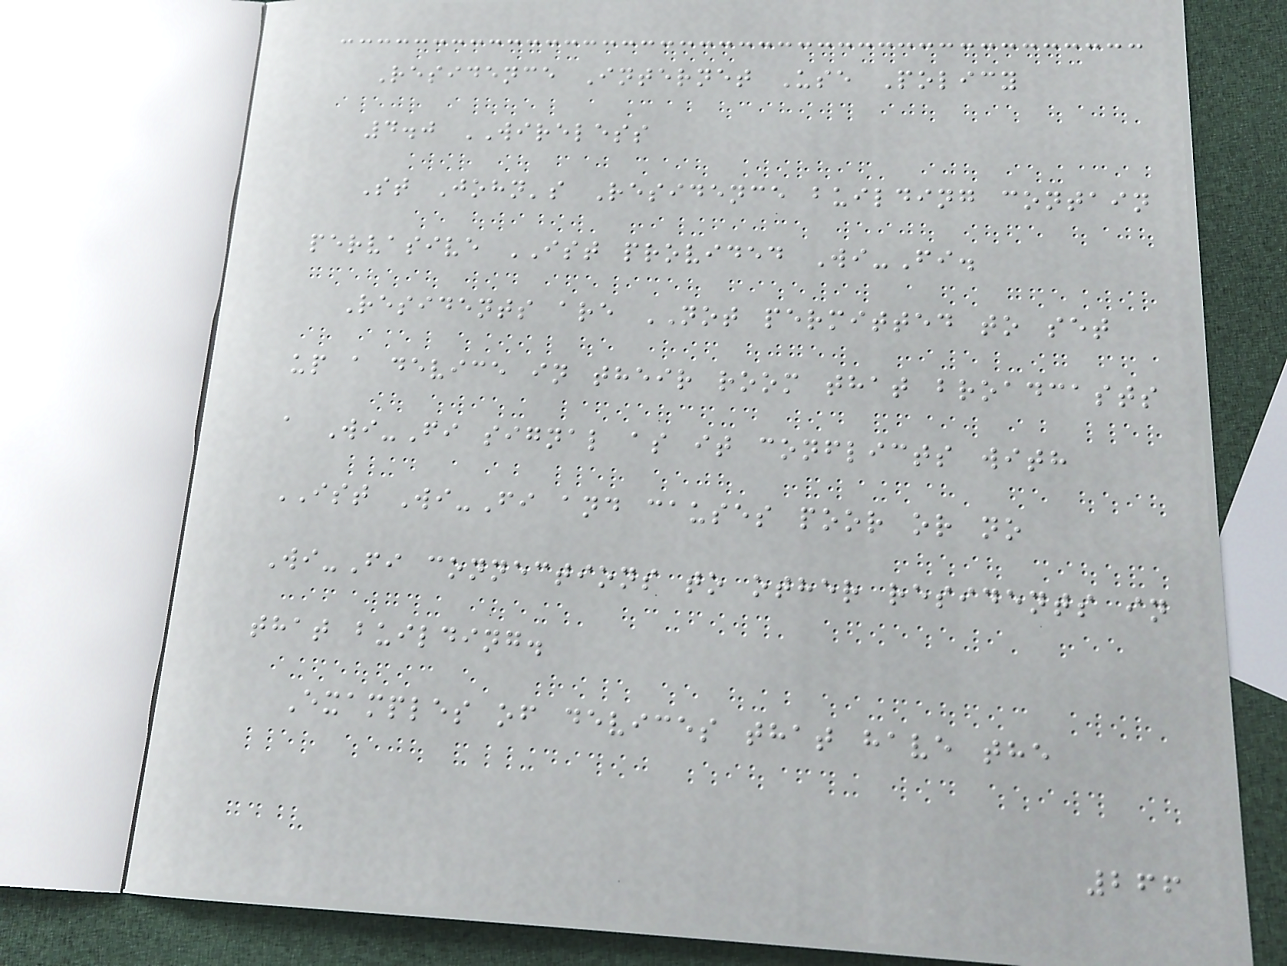Residence Internet Use Policy
4.0 WIRELESS
St John's Residence building contain
pervasive IST provided Wi-Fi.
Residents are NOT permitted to set
up a device in their room that broadcasts
a Wi-Fi signal as it conflicts with
IST Wi-Fi and causes poor or no
Wi-Fi connections to other residents in
that building.
Examples of devices that have the
266
